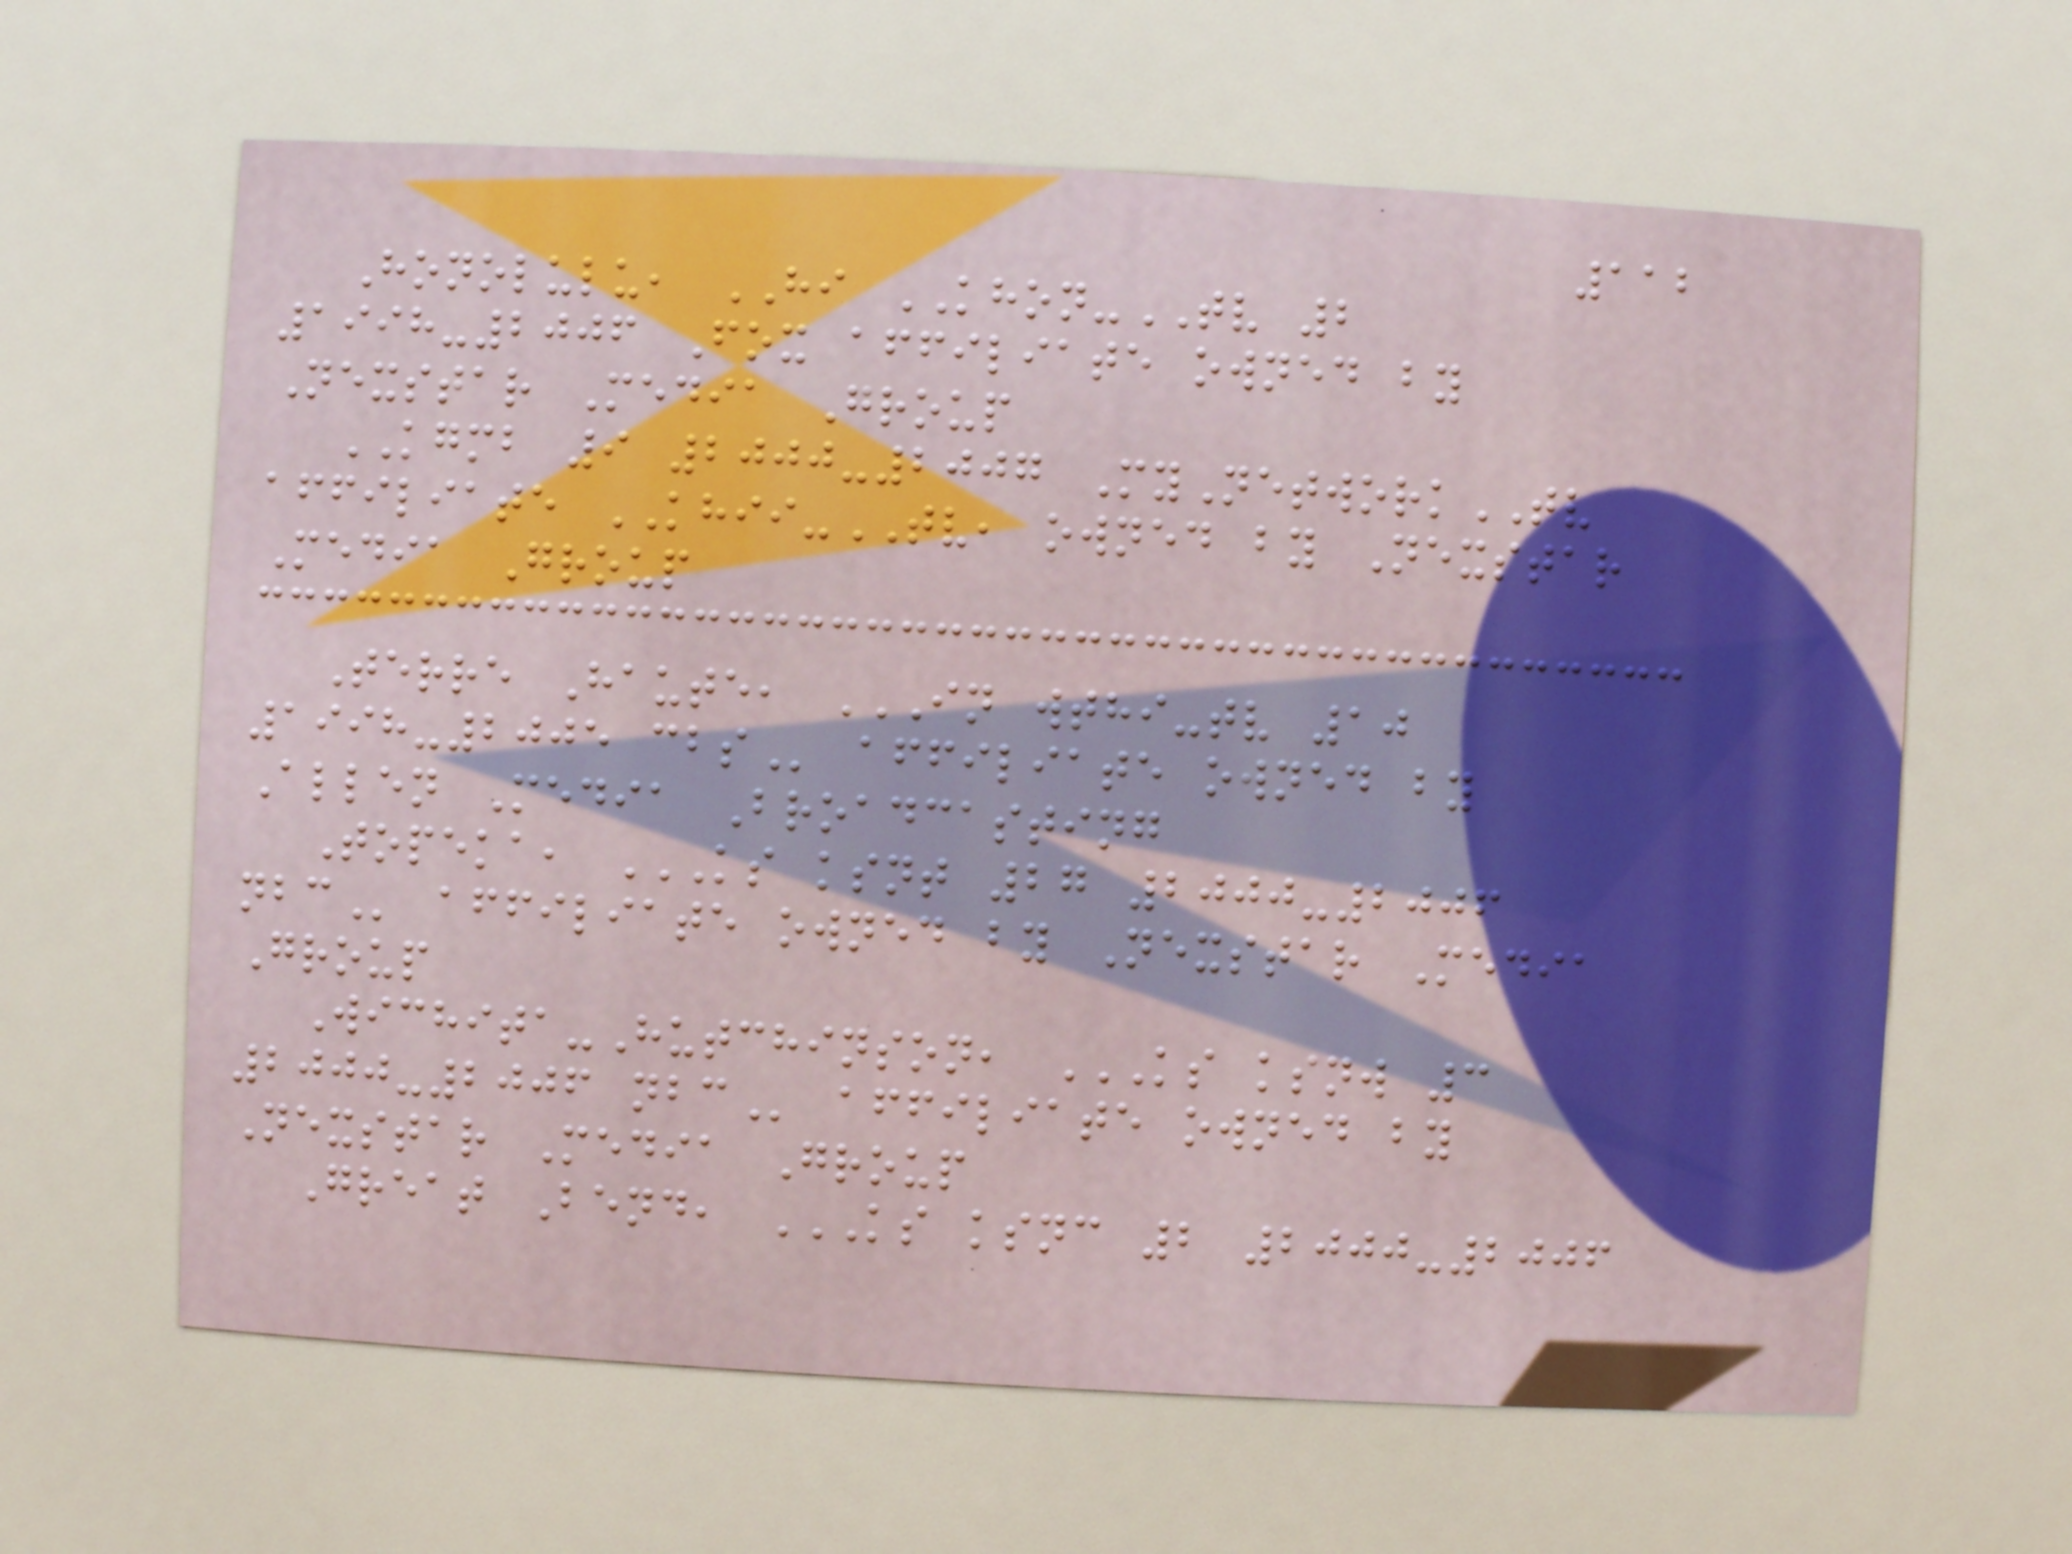112
Honolulu, HI KHON-TV 2
1998-2006 Fox affiliate owned by
Nexstar Media Group
KGMB 9 2000-2007 MyNetworkTV
affiliate KHII-TV, owned by Nexstar
Media Group
Terre Haute, IN WTHI-TV 10
1998-2005 CBS affiliate owned by
Allen Media Broadcasting
Topeka, KS KSNT 27 2000-2006
NBC affiliate owned by Nexstar Media
Group
Wichita-Hutchinson, KS KSNW 3
2000-2006 NBC affiliate owned by
Nexstar Media Group
Great Bend, KS KSNC 2 2000-2006
